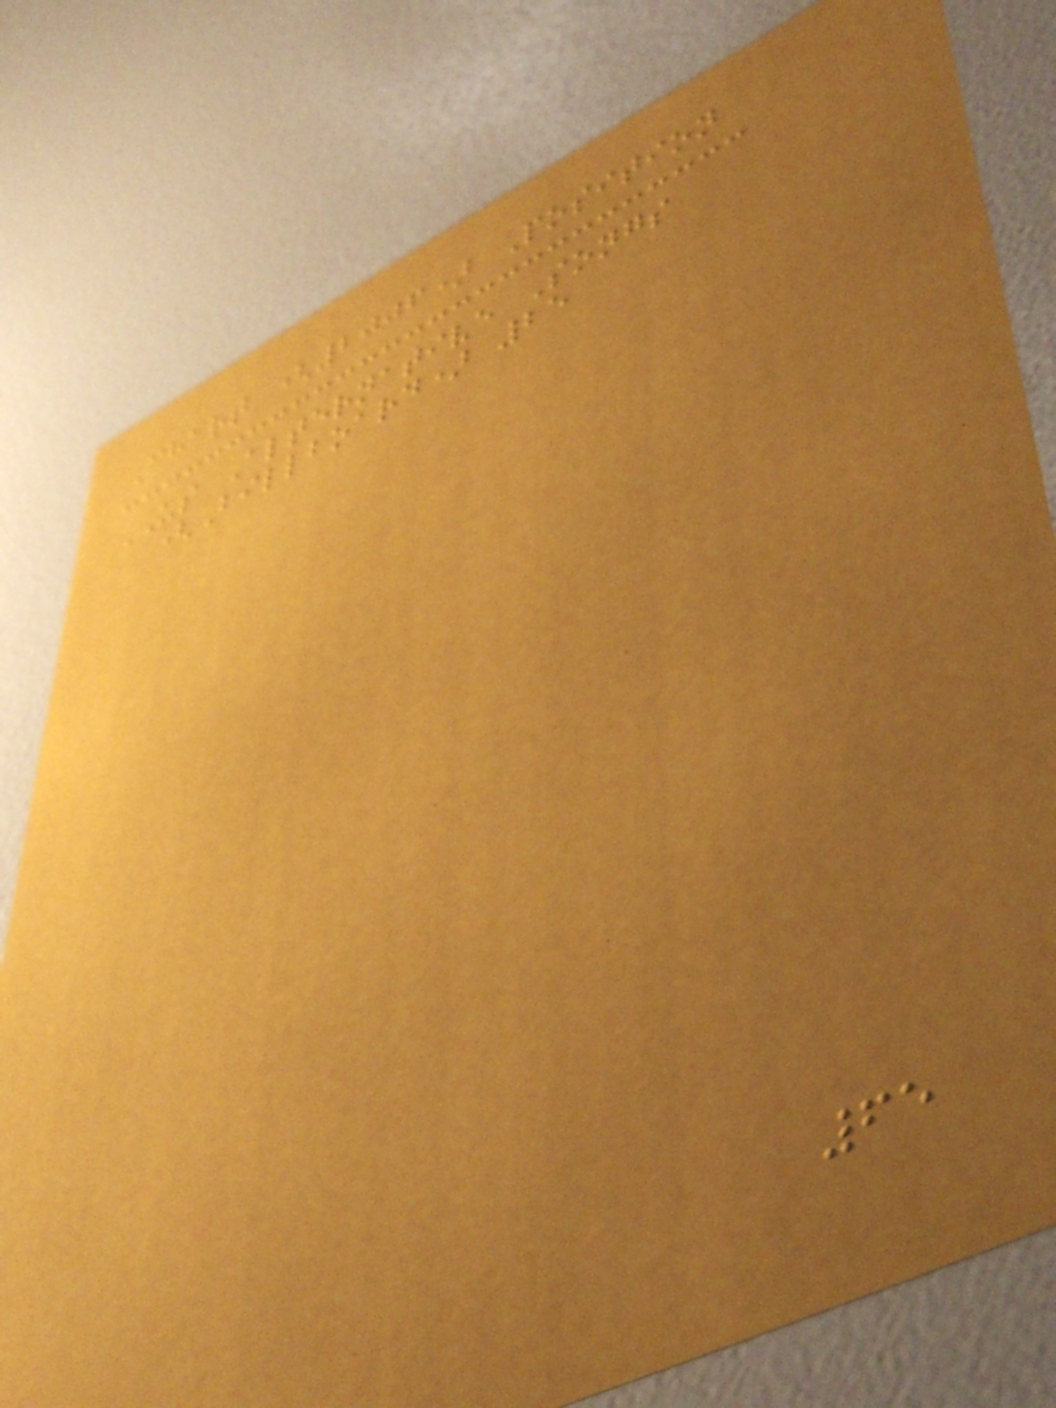Chart (2006) Position
US Alternative Songs
(Billboard) 25
65
